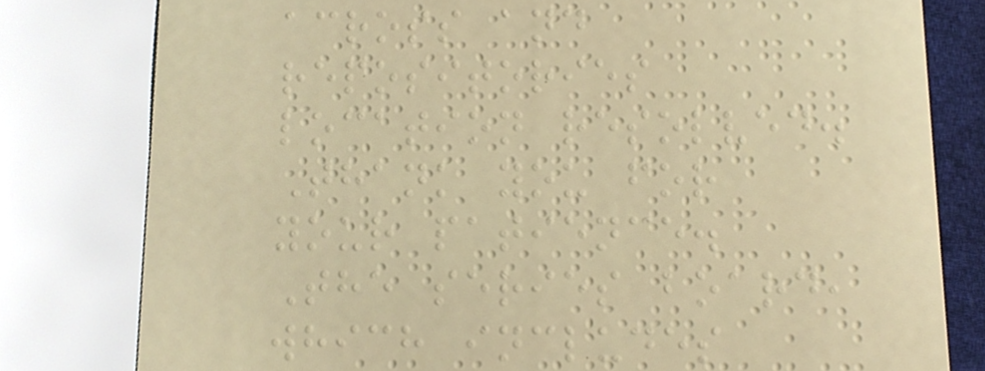across and
repositories
location resolved.
Thank you for
your patience.
The series board,
which includes
